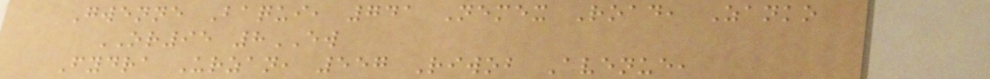Gwenne Baqui, 741 Nemex Road, Zanko
OR95 8EW
Fydra Urzan, 557 Riwob Avenue,
